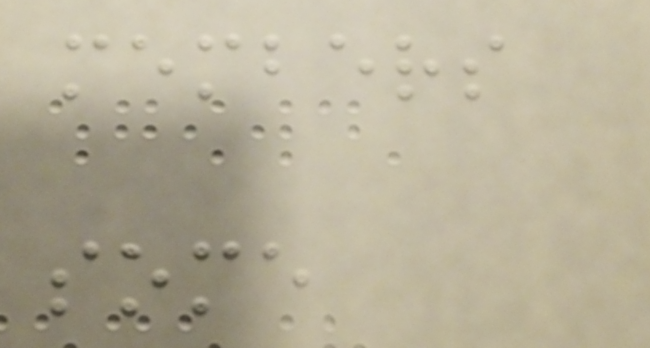members
some
